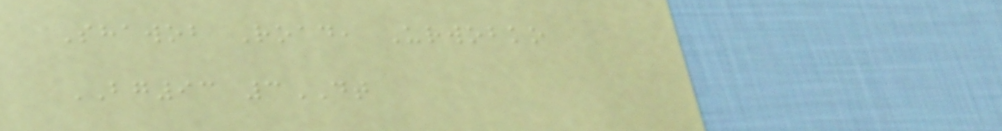Shawob Road, Urwobko
BG93 3DT
